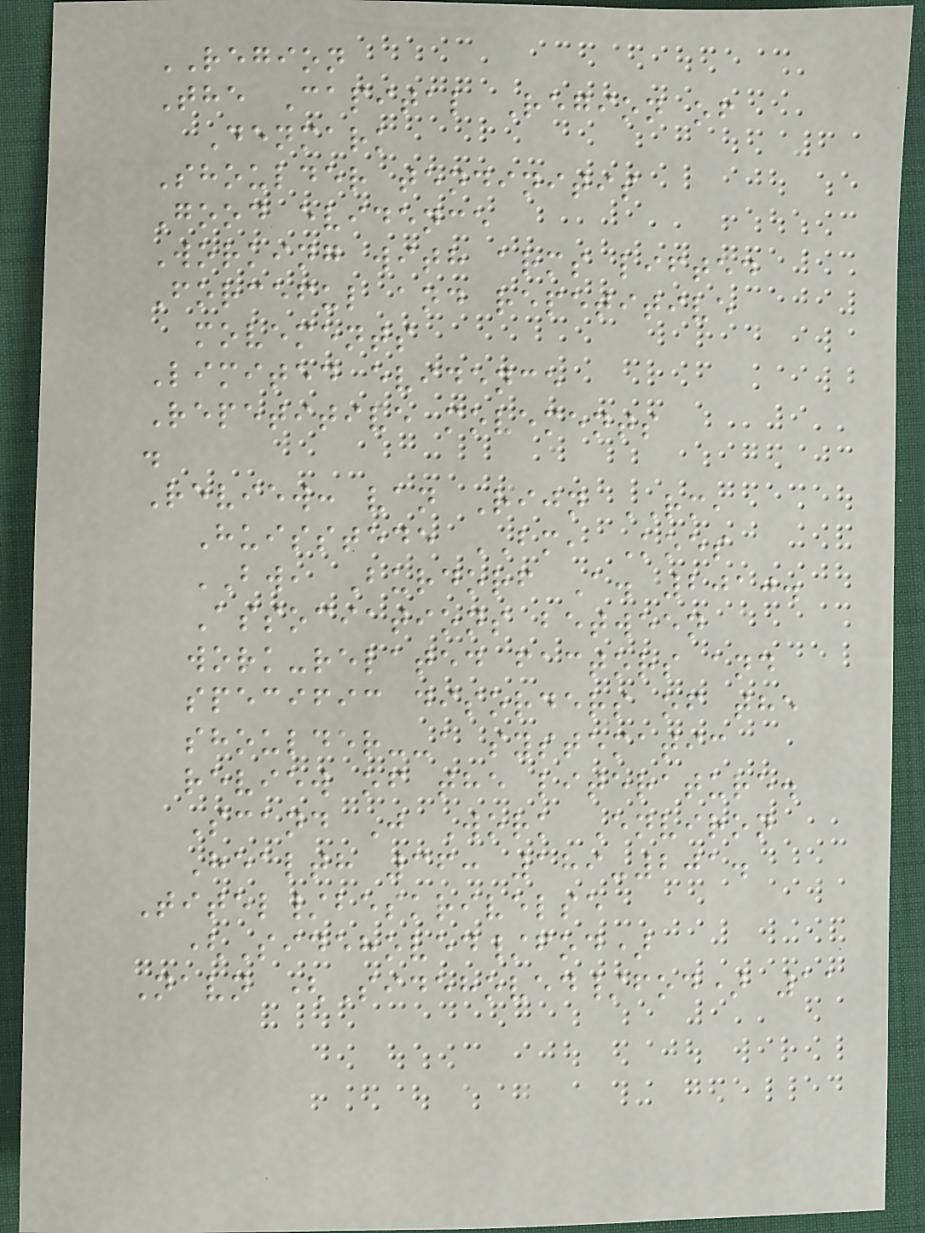REGION
The Capital Region of
Denmark
Shoulder tendinitis
Good evidence
Working with arms lifted
Forceful and repetitive
movements
Limited evidence
Repetitive movements
.
Review: van Rijn RM,
Huisstede BM, Koes
BW, Burdorf A. 2010.
Associations between
work-related factors and
specific disorders of the
shoulder--a systematic
review of the literature.
Scand J Work Environ
Health 36: 189-201.
Titel/beskrivelse
(Sidehoved/fod)
Navn (Sidehoved/fod) 11
